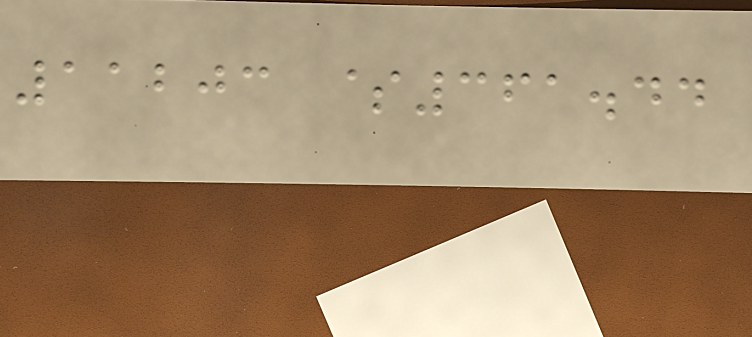11203 $361.44
